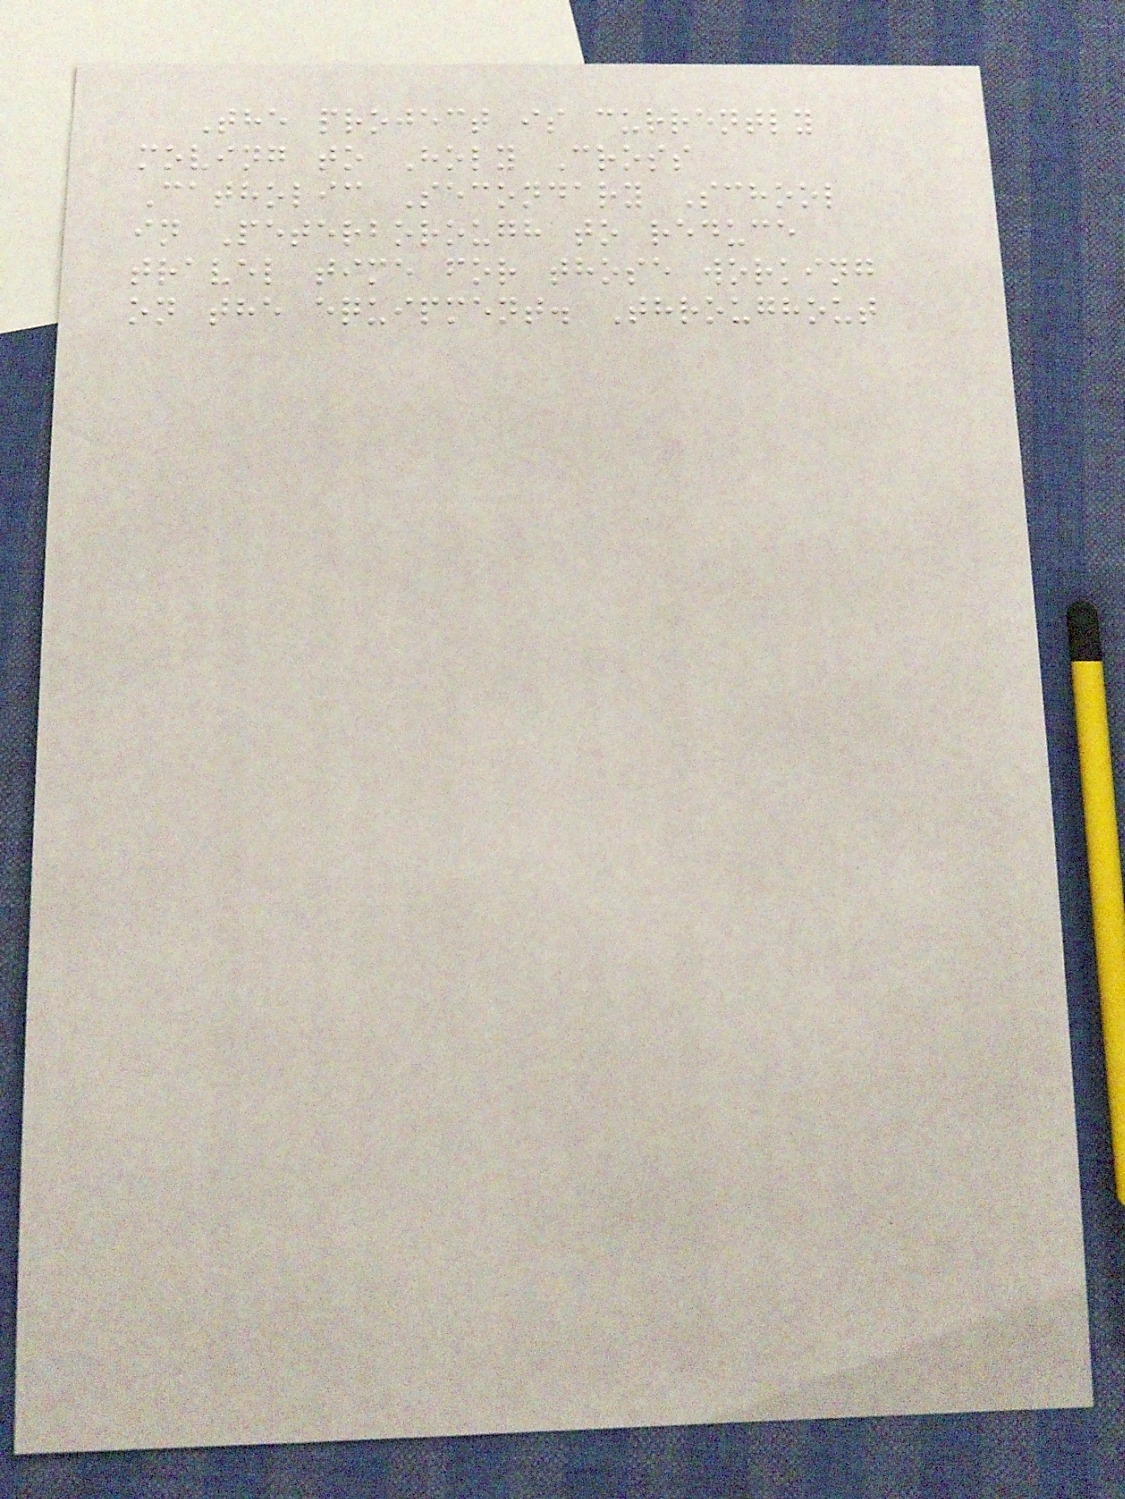The project is currently
moving to Holy Cross
Catholic Secondary School
in Peterborough to reduce
travel time for those working
on the equipment. Throughout
